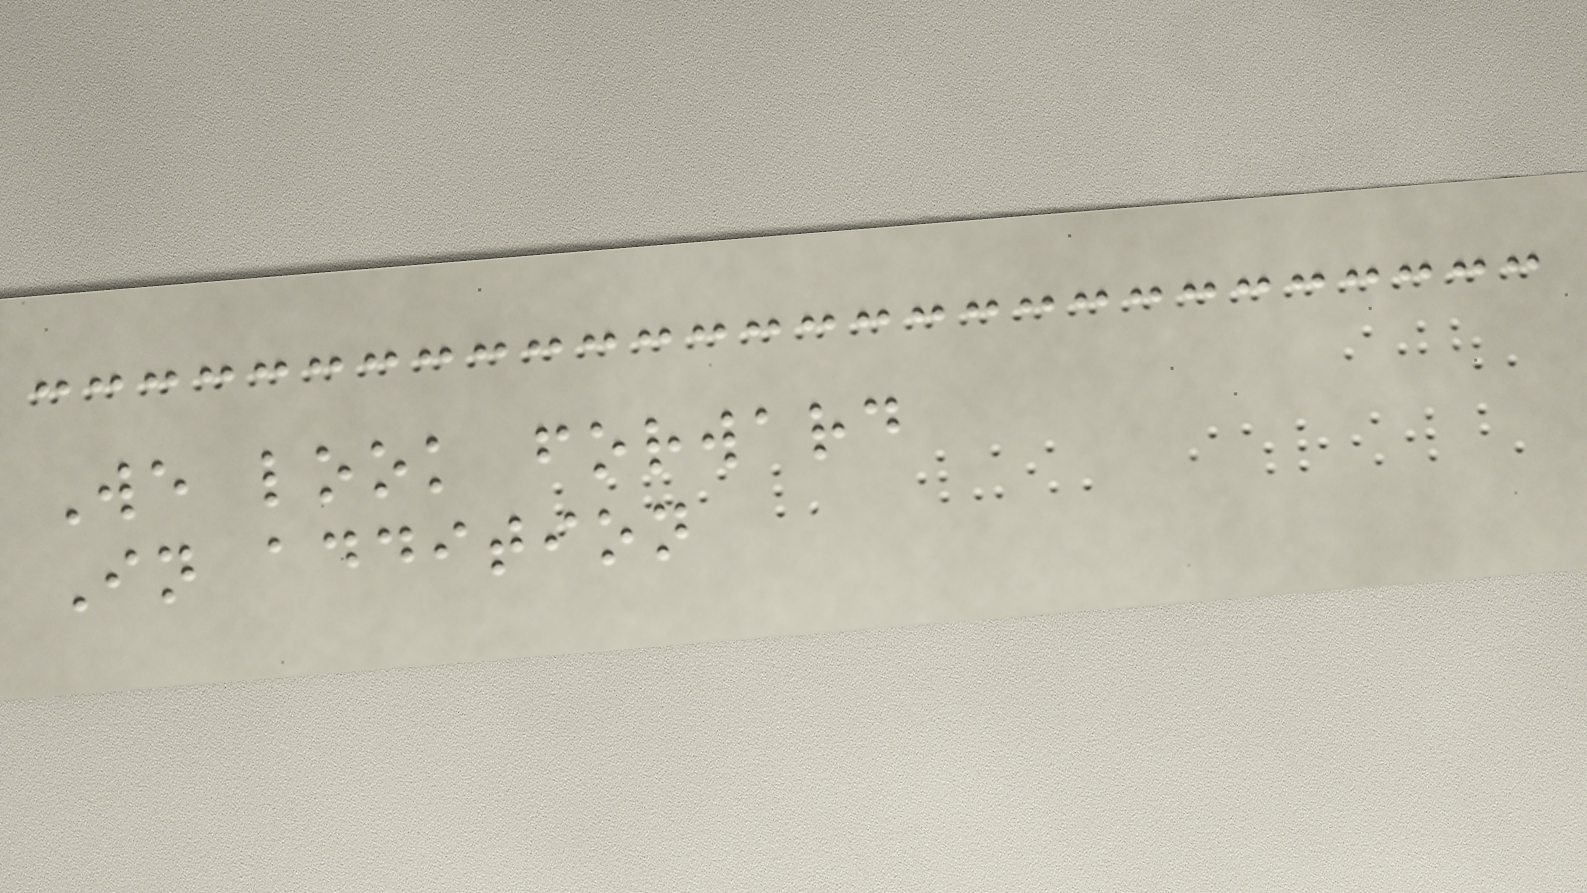We look forward
In addition
